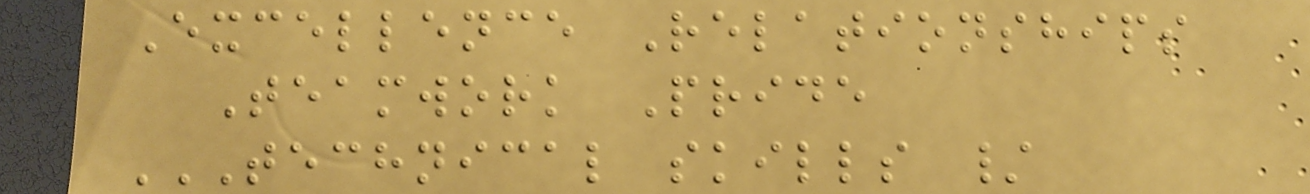Excellence Relationships
Teamwork Pride
TECHNICAL SKILLS /
